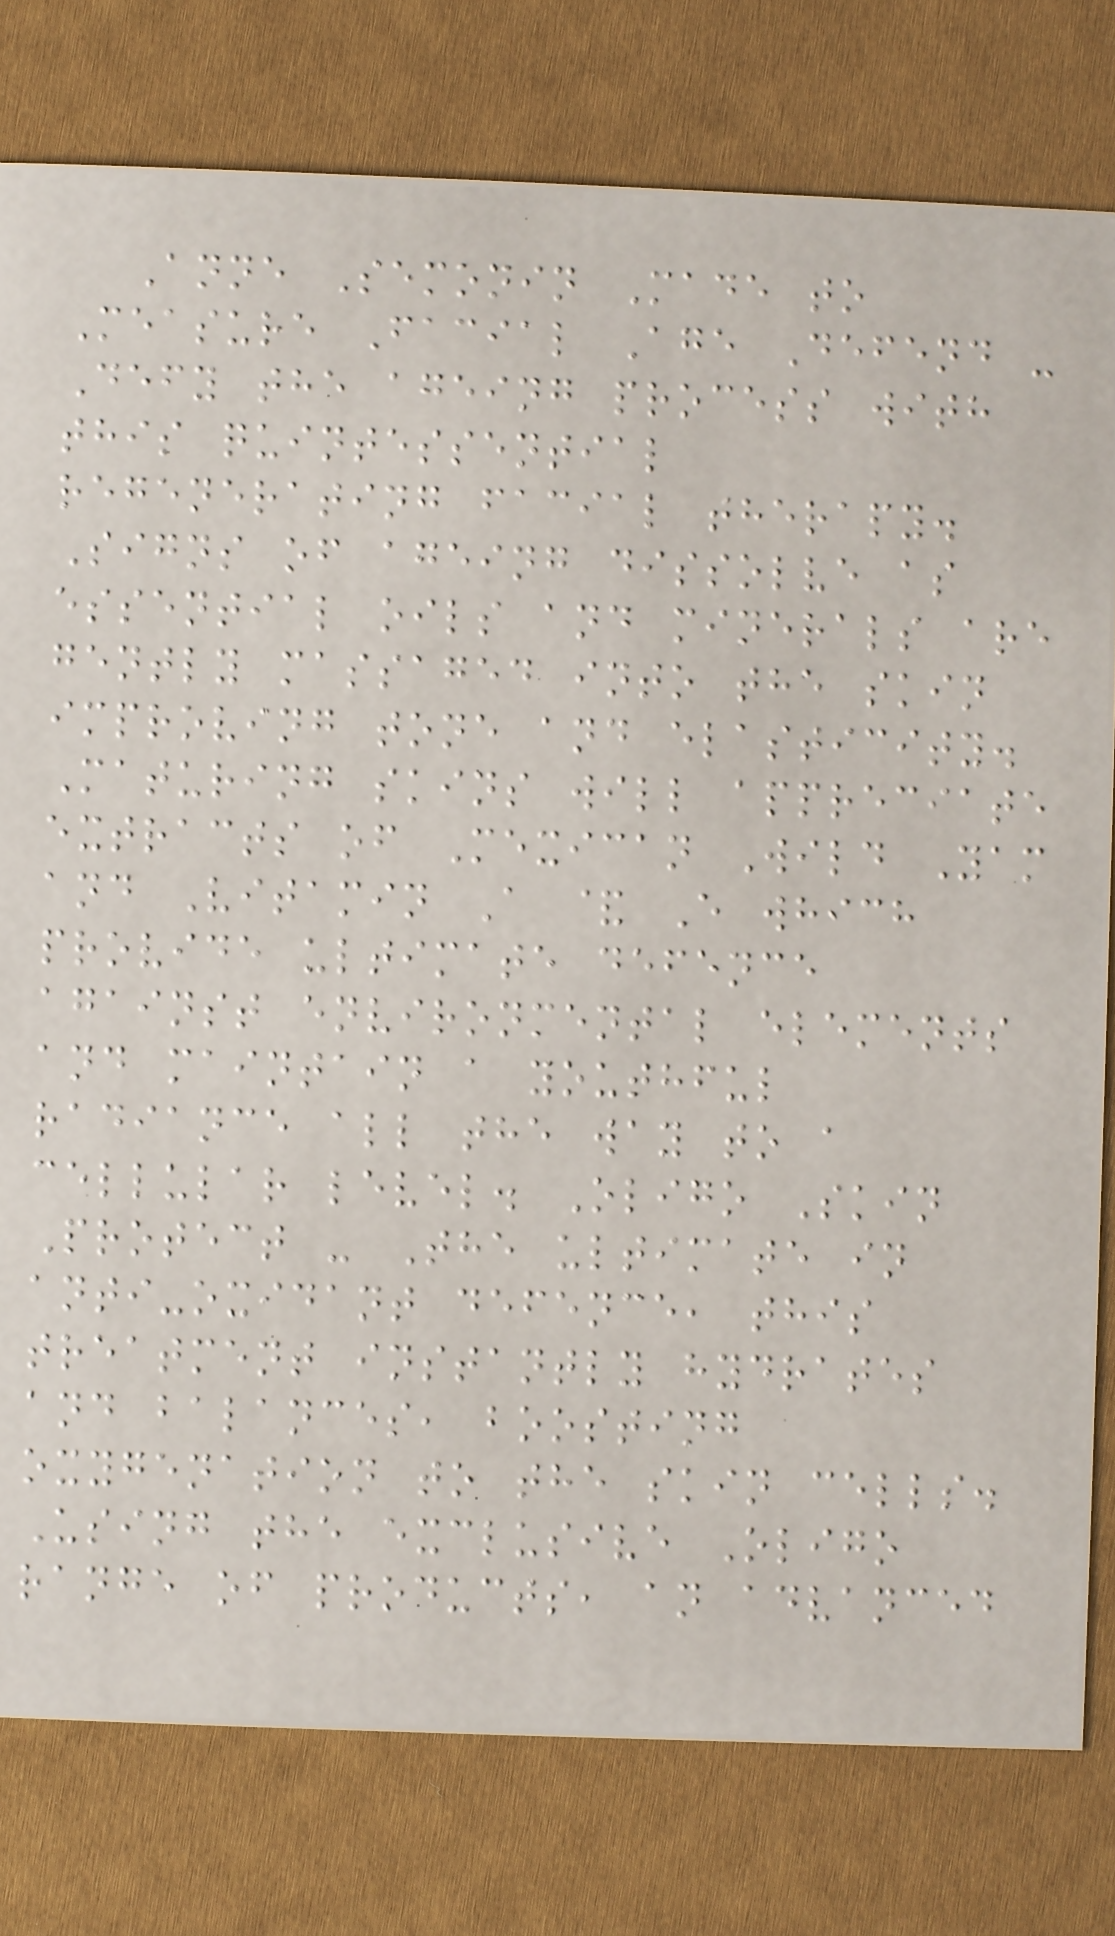Anne Semonin Made to
Measure Facial Age Defend -
Defy the ageing process with
this quintessential
regenerating facial therapy.
Signs of ageing dissolve as
essential oils and minerals are
gently massaged into the skin
improving tone and elasticity.
Maturing skins will appreciate
extracts of Mexican Wild Yam
and Vitamin A & E which
provide ultimate defence
against environmental elements
and maintain a youthful
radiance all the way to a
cellular level. Oligo Skin
Protect - The ultimate in
anti-oxidant defence, this
treatment instantly hydrates
and balances, boosting
oxygenation to the skin cells.
Using the exclusive Oligo
range of products, an advanced
